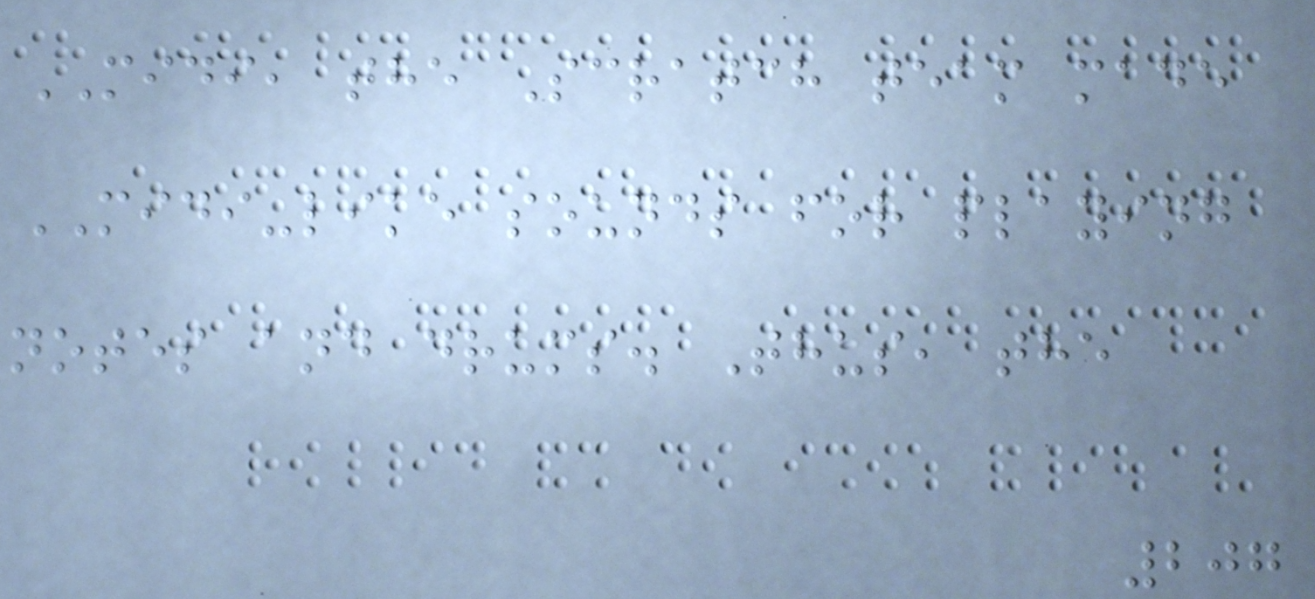MIDI, the Scratch team made
MIDI-like sounds for playing
notes and drums. Thus, the
207
